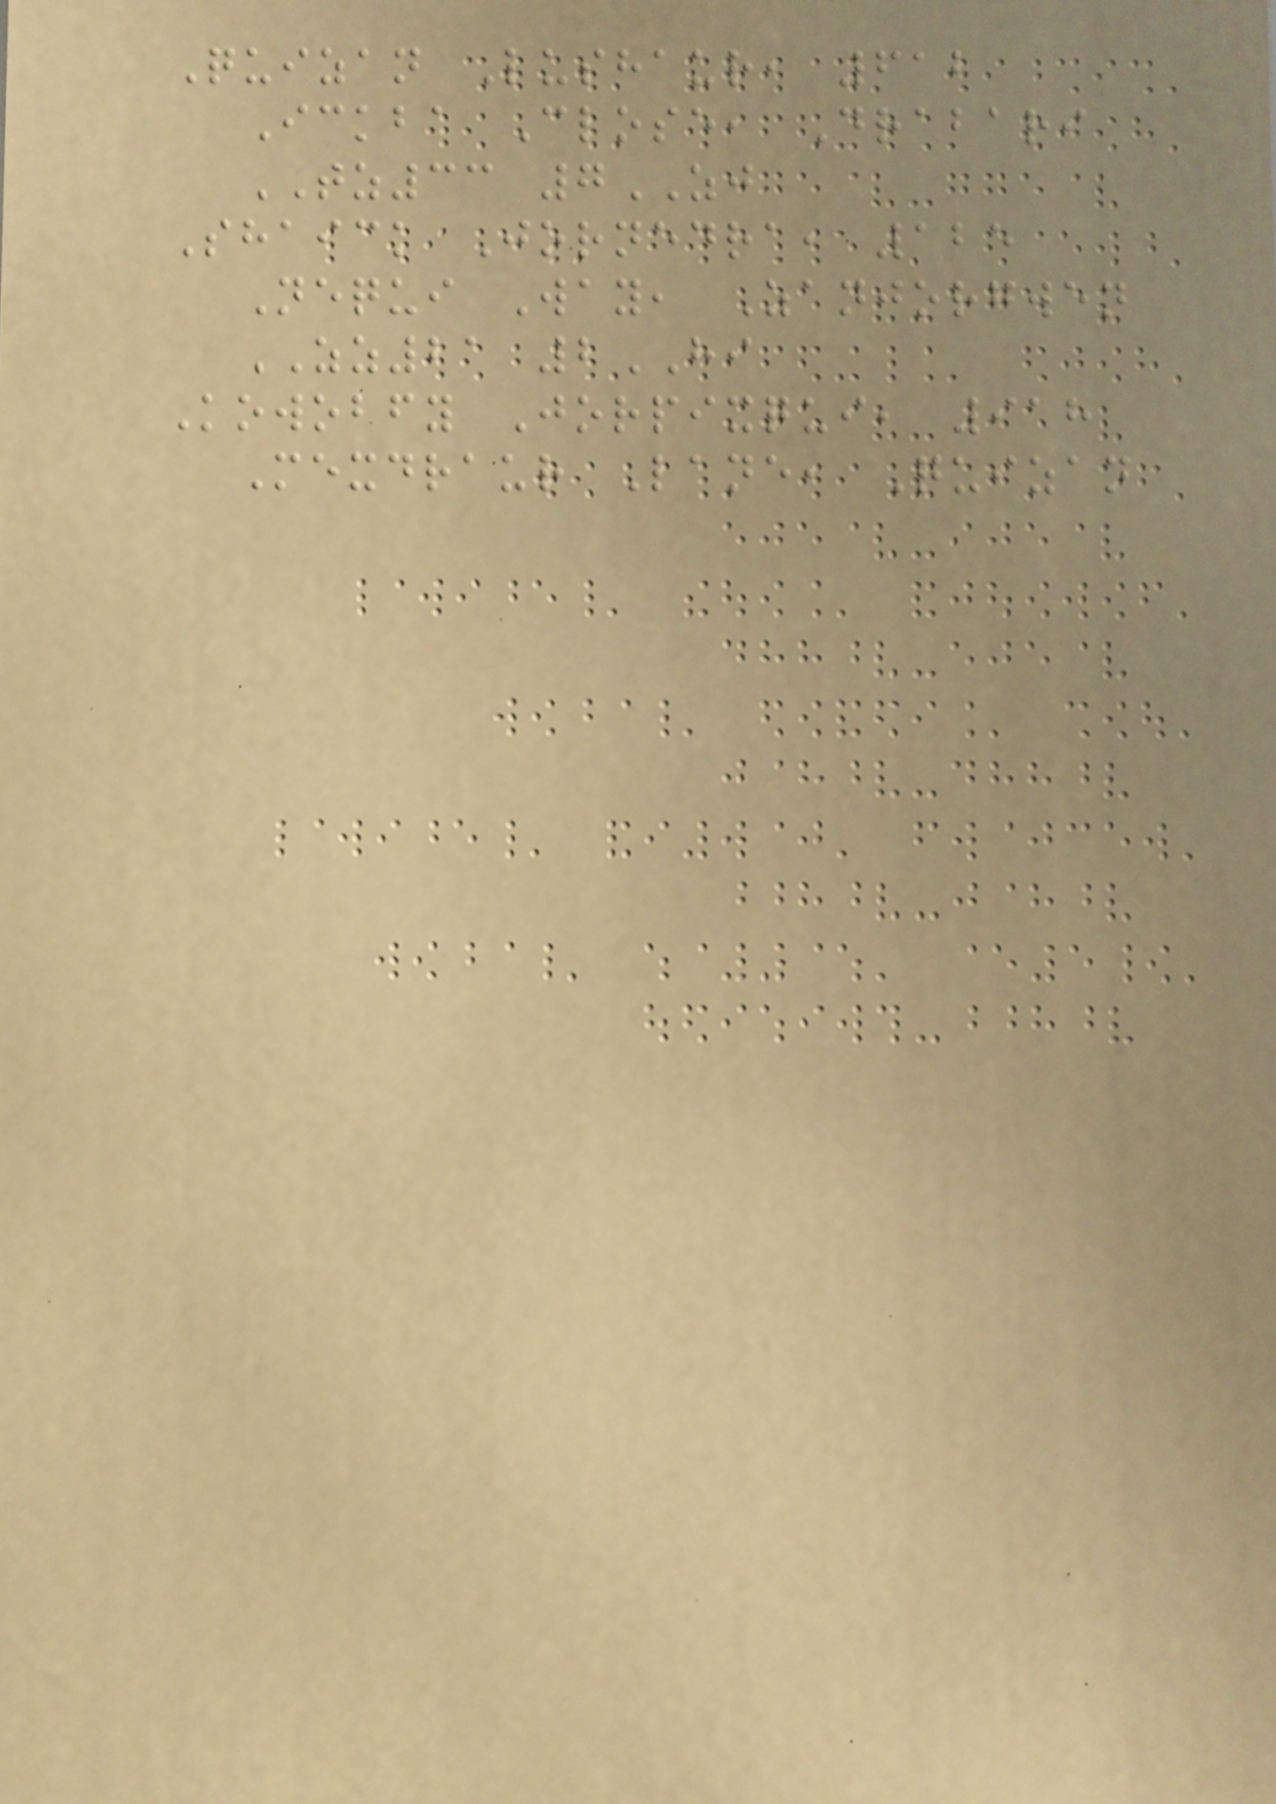Quizan Lushaur, 612
Ickba Close, Drabari
TZ33 7ZJ
Shaick Jornedra, 125
Nequi Way, Zanjorgwen
ZZ21 2HI
Kowobfy Jorpixqui, 918
Mexdraur Lane, Quizan
